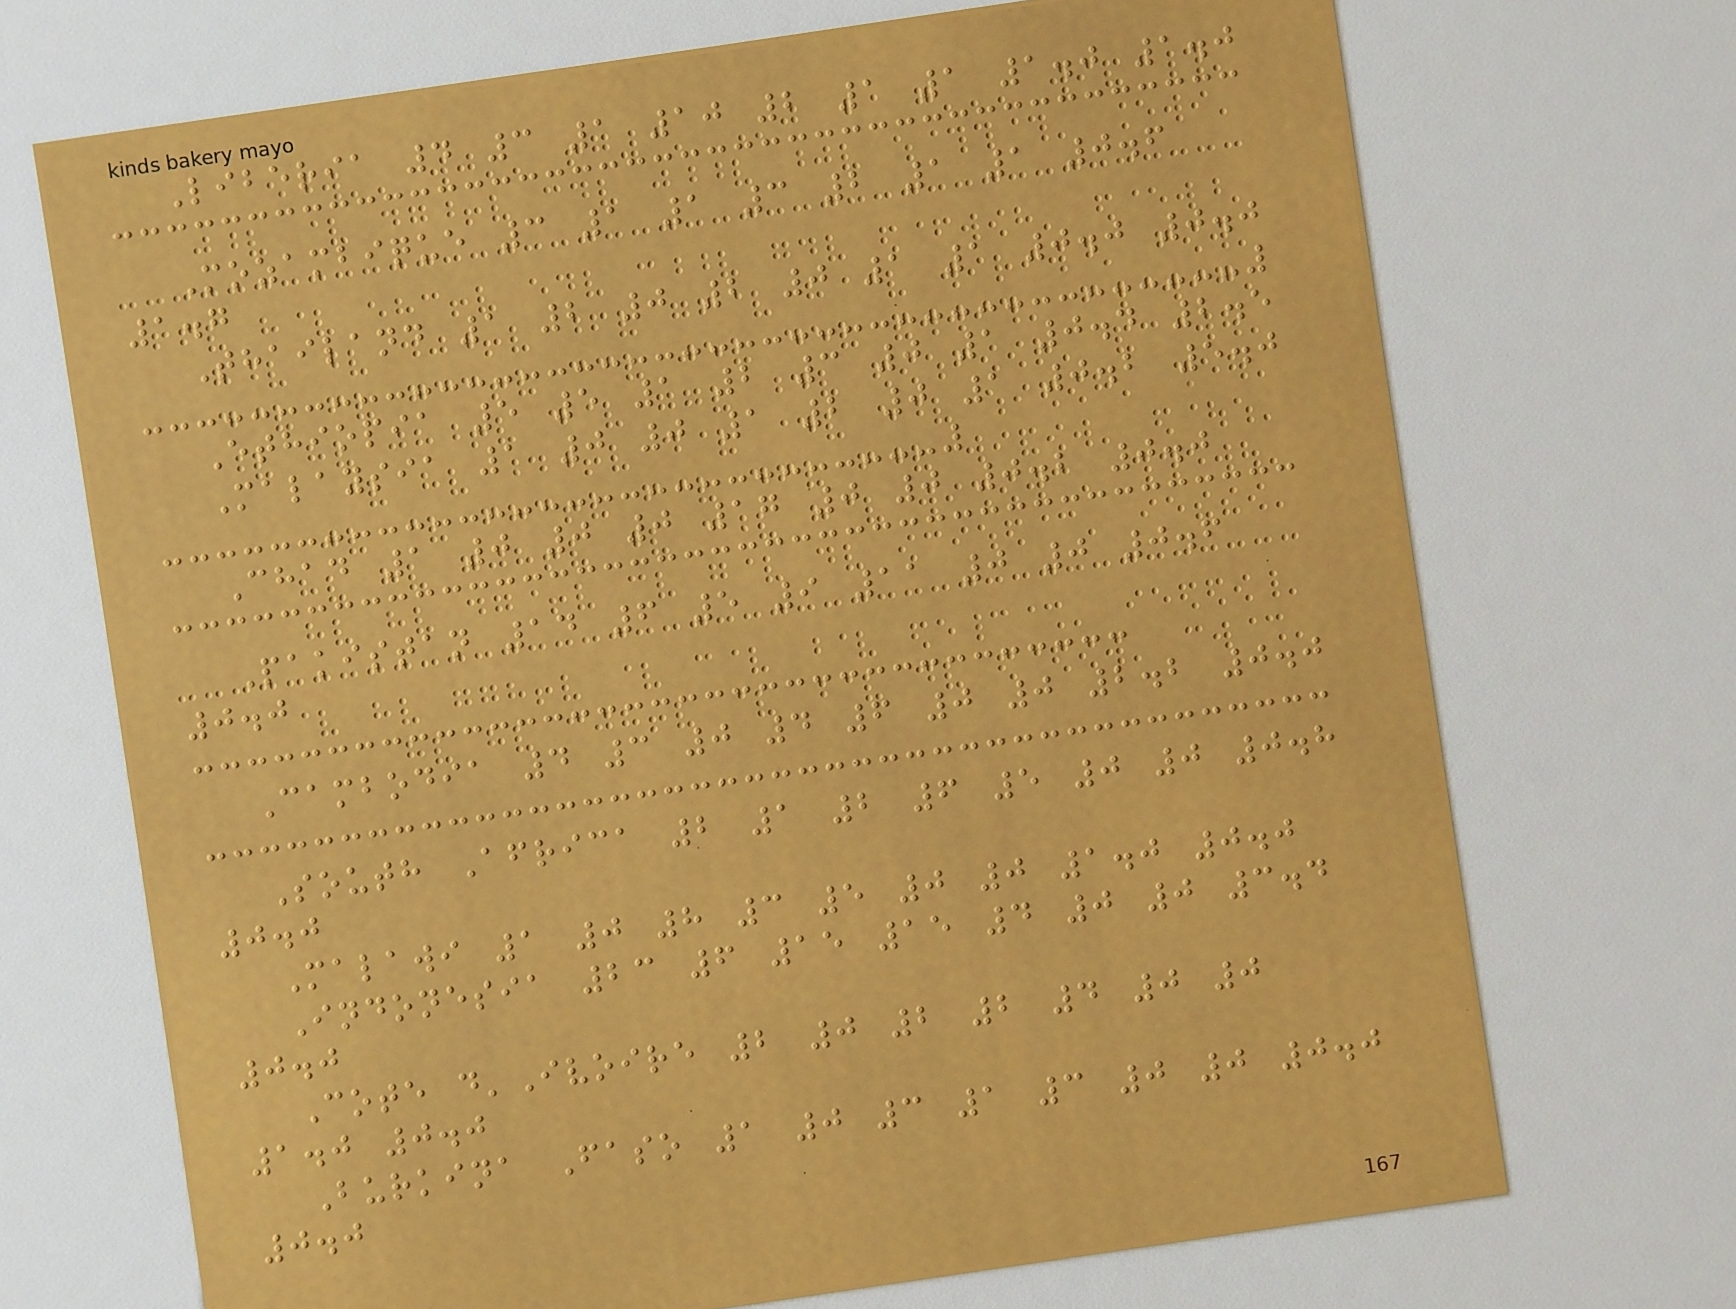Liberia 4 3 1 10 2 1 1 1.0 1.0
Mozambique 3 1 1 3 2 1 1 0.6
1.7
Thailand 1 2 0 2 0 1 1 0.0 0.0
Ethiopia 5 5 1 2 3 0 1 0.4 2.5
Malaysia 1 0 0 1 2 0 1 0.2 5.0
Chad 1 0 0 0 17 0 0 0.2 0.0
Pakistan 14 6 5 9 11 0 0 0.6
0.0
Cambodia 4 3 0 4 6 0 0 2.2 0.0
South Africa 2 1 2 6 5 0 0 0.8
0.0
Malawi 1 0 8 3 5 0 0 1.0 0.0
Indonesia 23 6 15 15 4 0 0 3.4
0.0
Cote d'Ivoire 2 0 2 2 4 0 0
1.0 0.0
Burkina Faso 1 0 3 1 3 0 0 0.0
0.0
